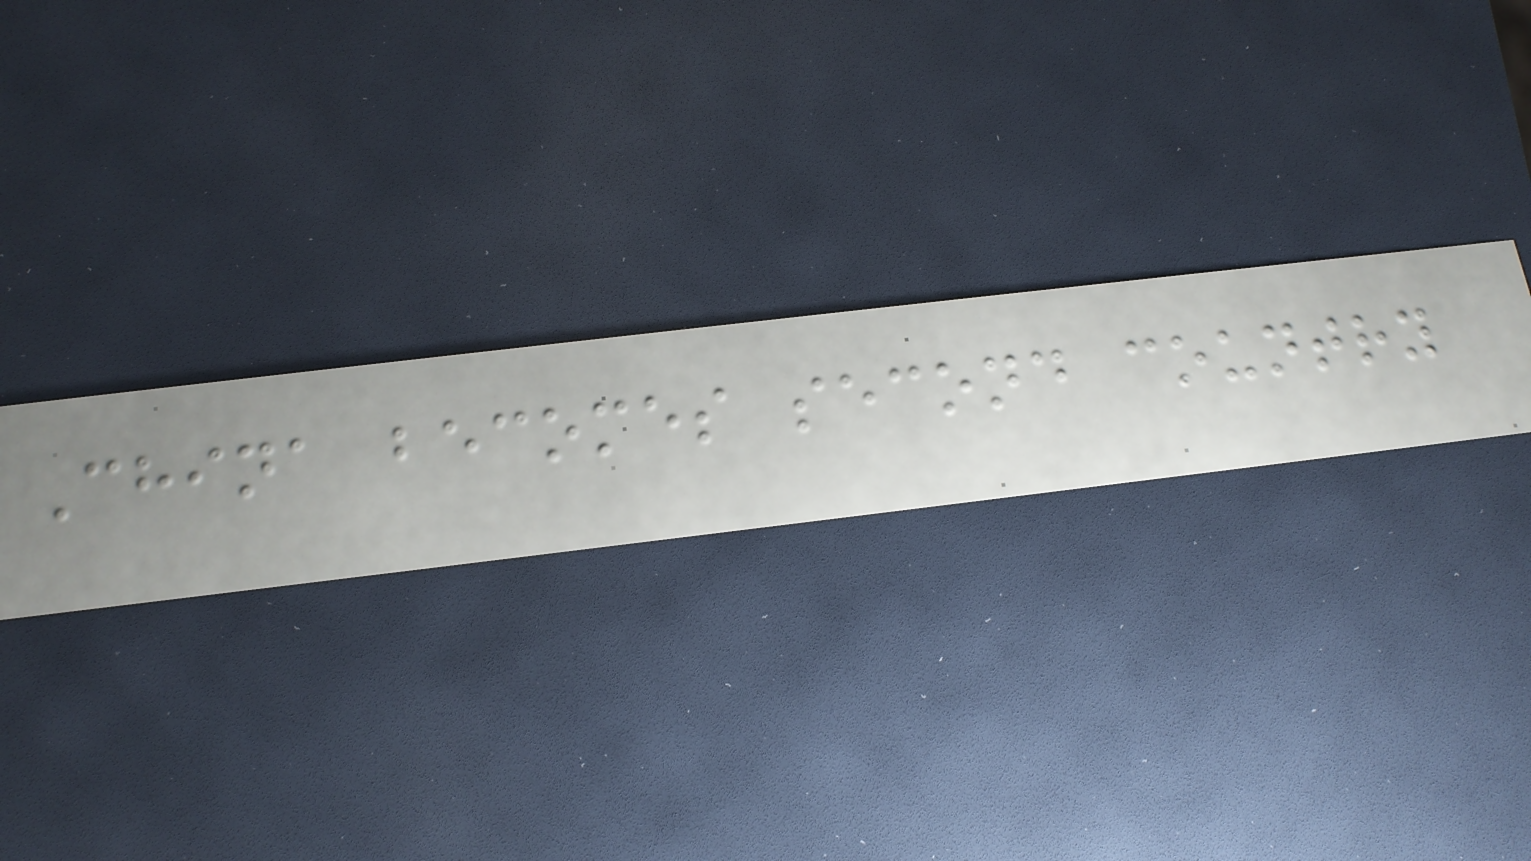China becomes second country
